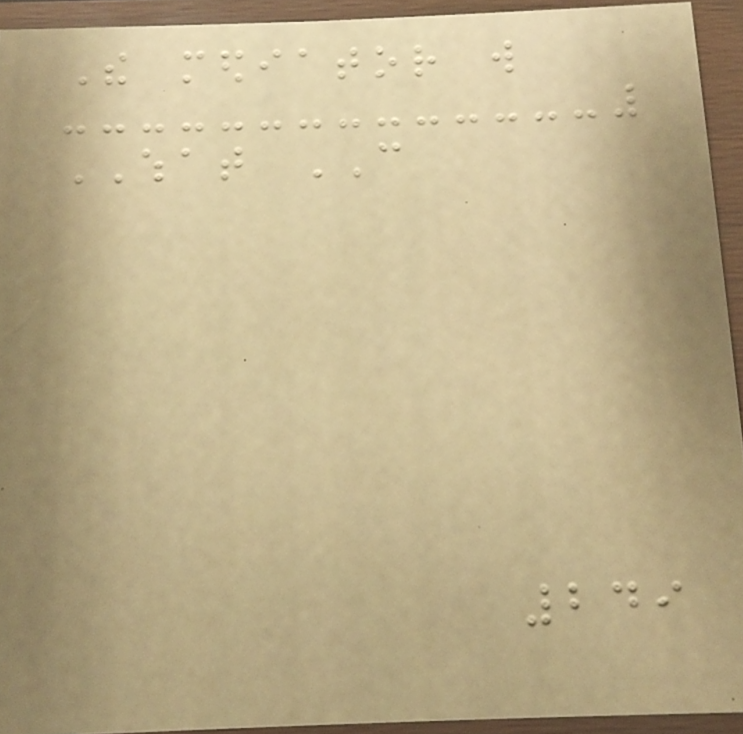The mediator will
WHAT CAN
249
